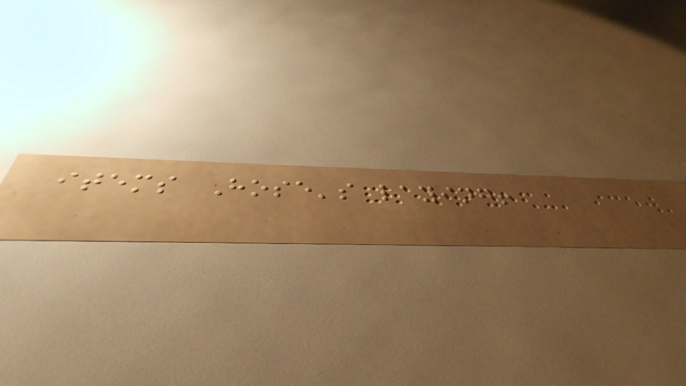items Hose's laying!
